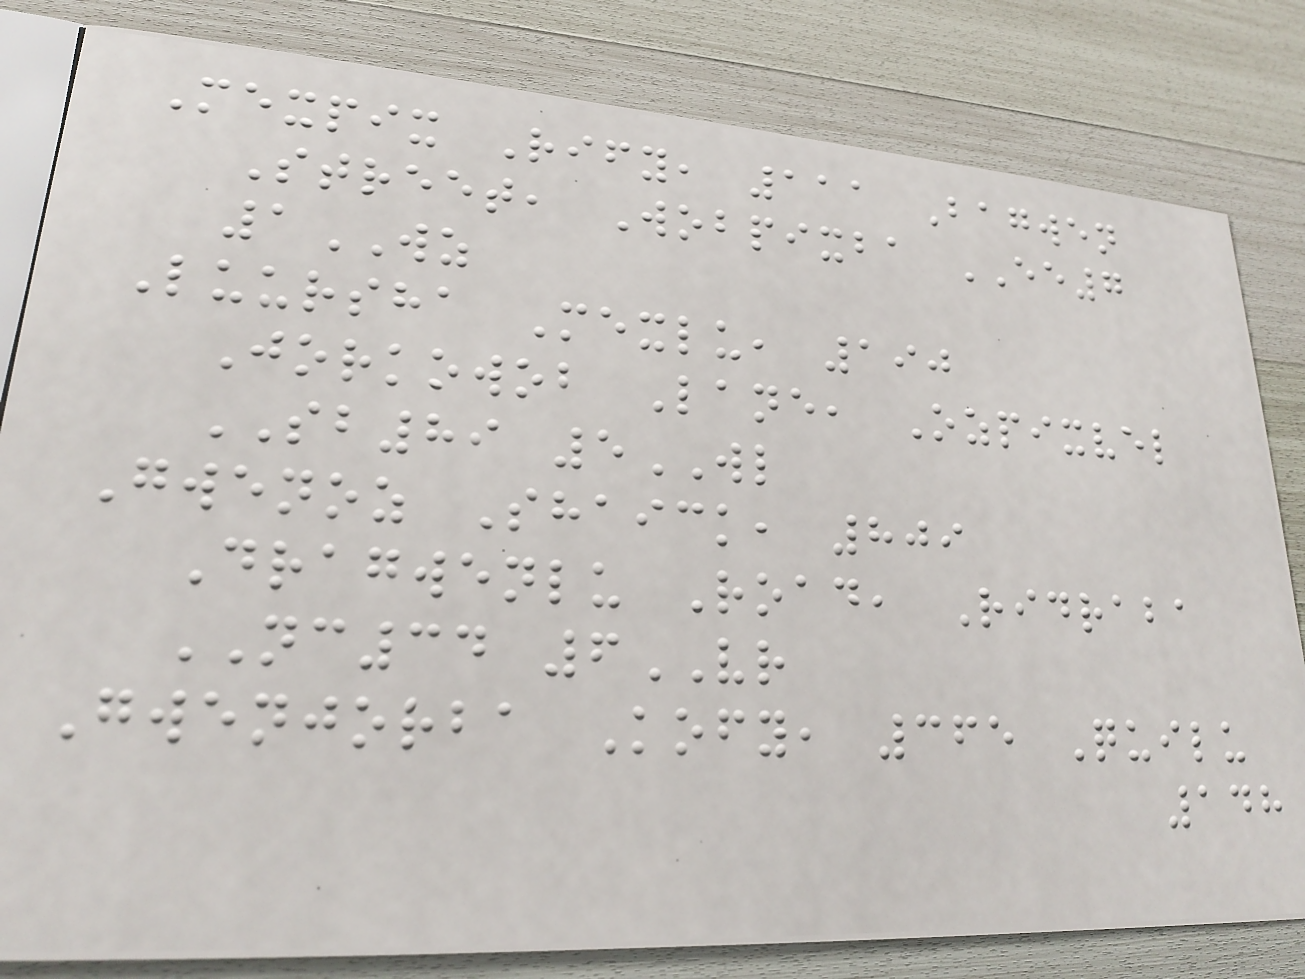Mexpix Rify, 111 Bagwen
Street, Wobpixba EE7
1WZ
Luursha Mexlu, 190
Jorkowob Lane, Ozpixvel
SB89 5WL
Gwenoz Shaick, 809
Dragwenlu Road, Ridraba
NC34 6VR
Gwenjorba Kofy, 365 Quilu
148
